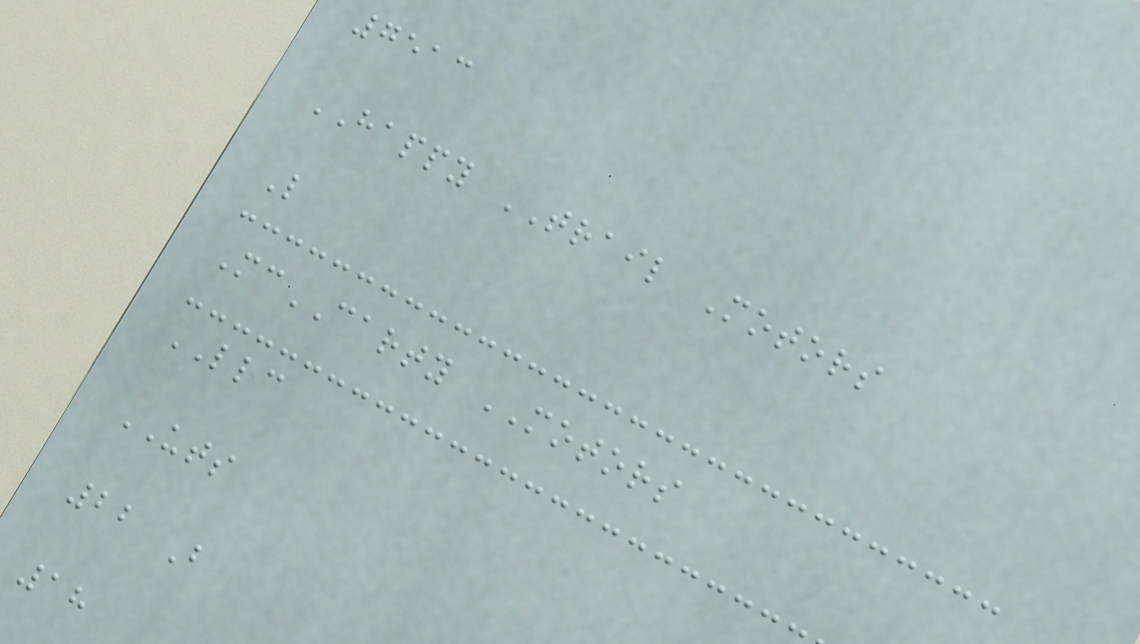7513
HAPPY TRAIL Motors
L
McCARTY MOTORS
LLC
UTS
22 B
18
